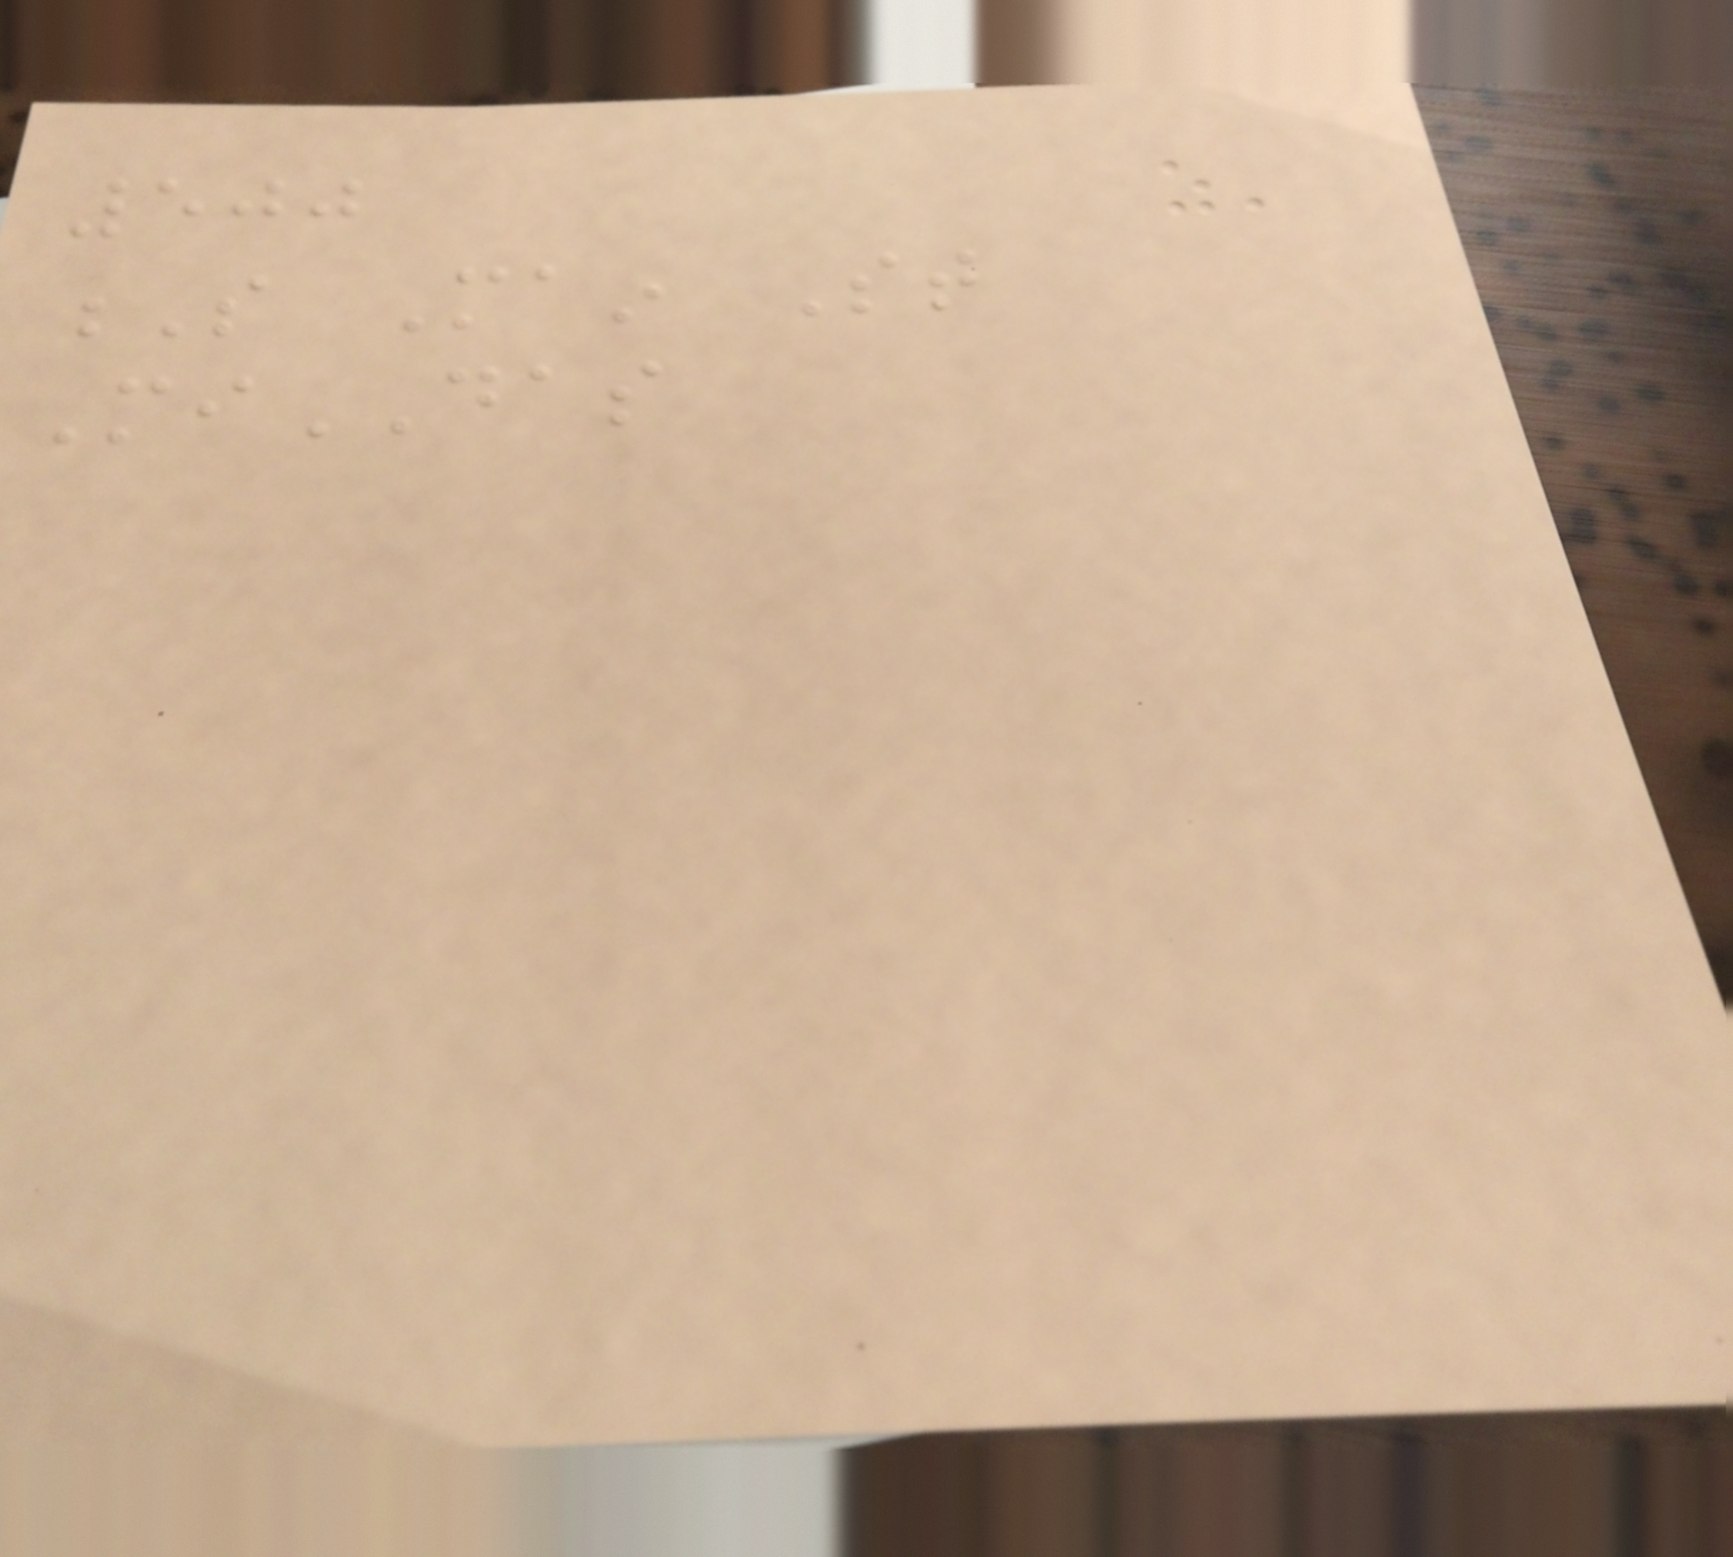500
S Main St
MiDAS
